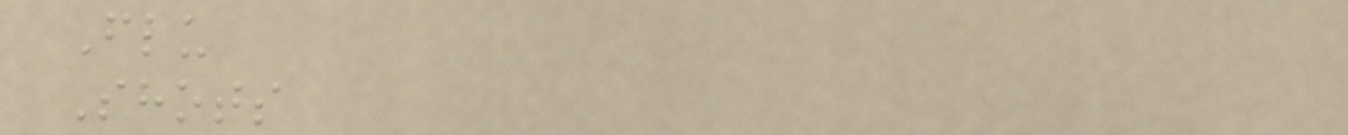Flu
Shots
